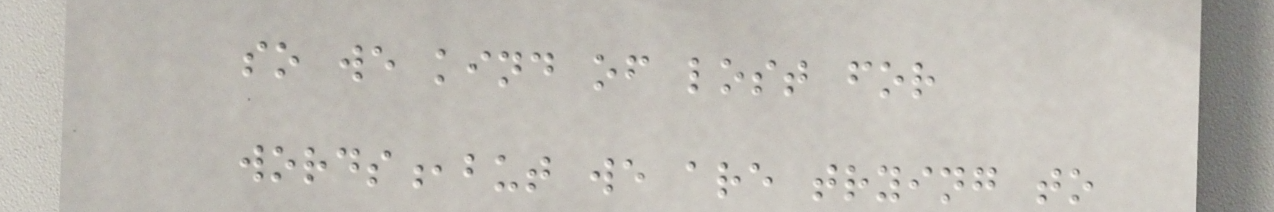so we kind of lost for
words,but we are trying to
